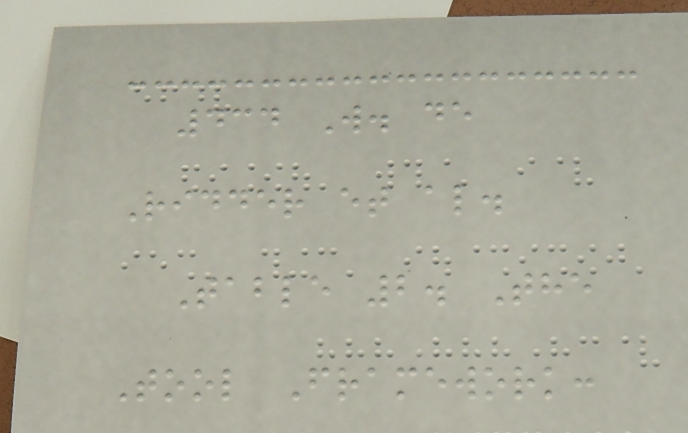434 W. de
Ridder et al.
Table 2. The
Tool Framework:
